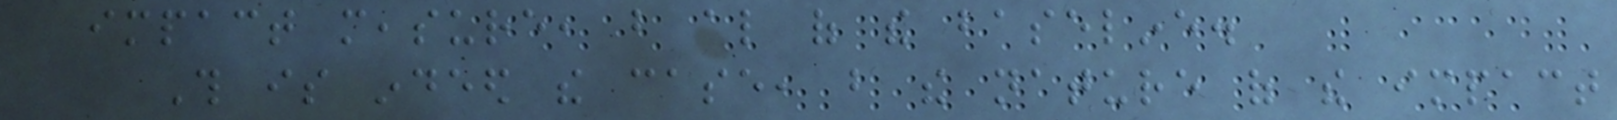impact measure, but also of the baseline.
This is indeed the case, but the nature of the impact
